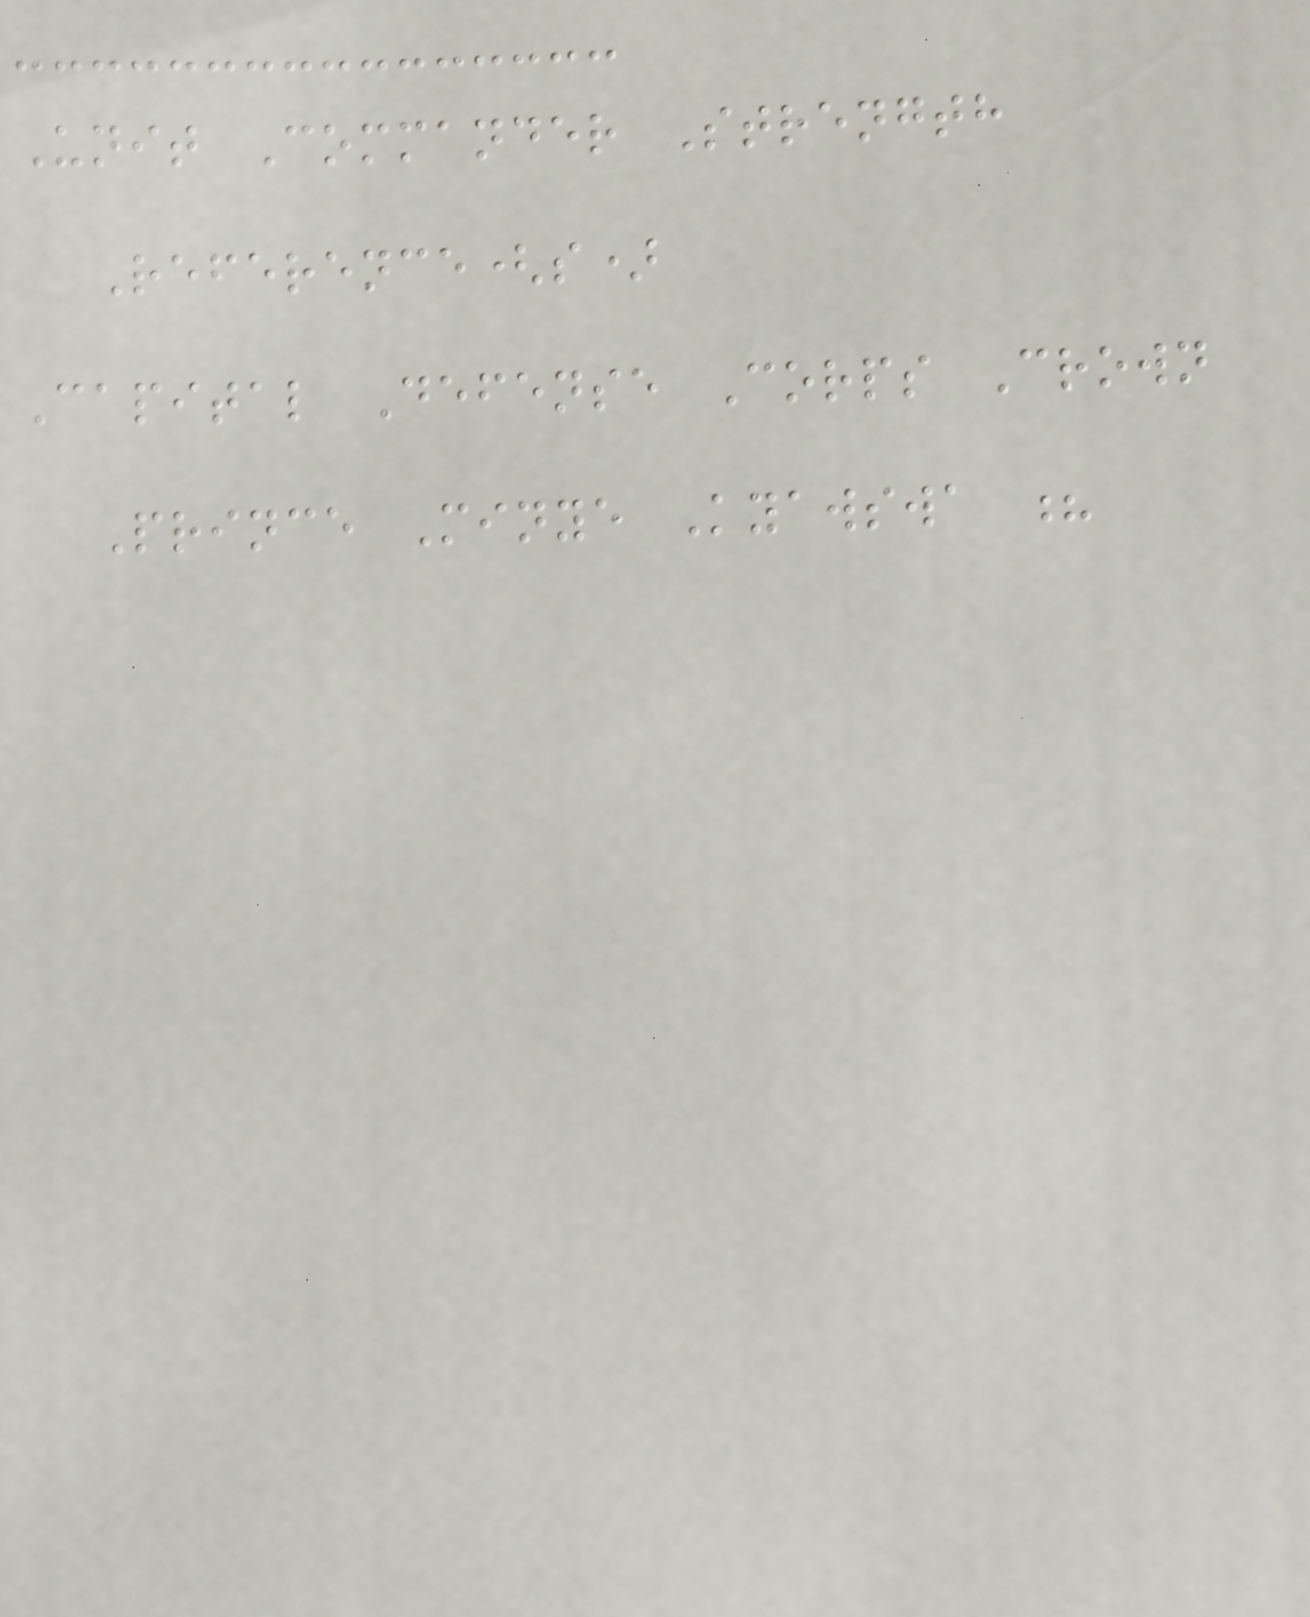Unit Commander Strength
Reference(s)
Capital Defense Corps Crown
Prince Minye Kyawswa ?
